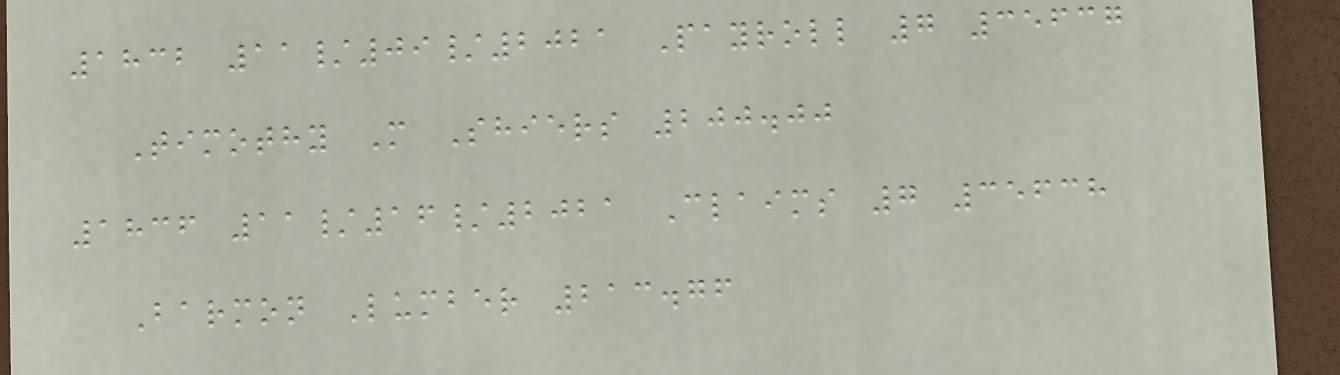1832 11/09/2021 Payroll 7 35637
Timothy M Shiers 200.00
1836 11/16/2021 Claims 7 35638
Barmon Lumber 213.76
